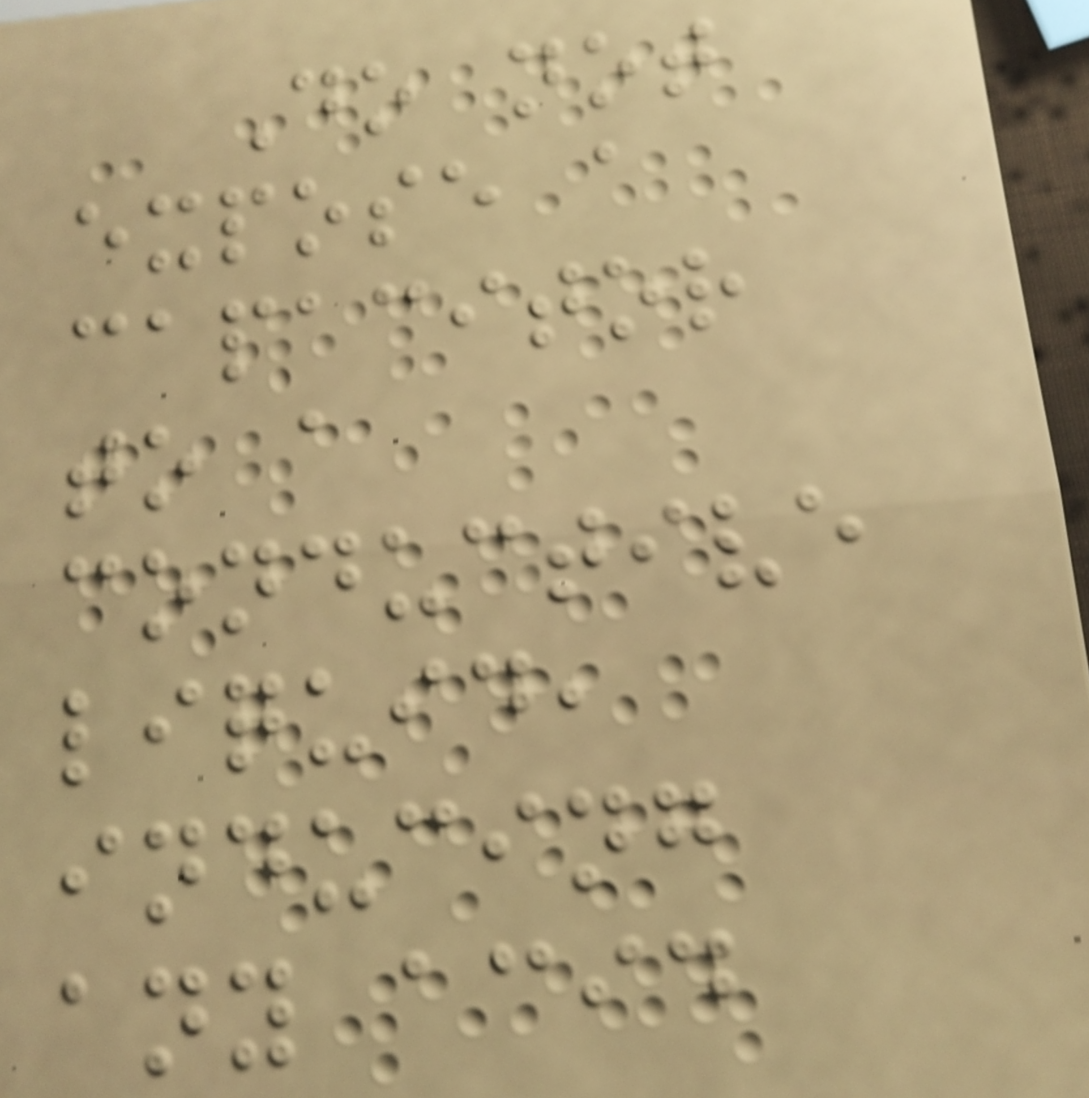Do not
expose a
capacitor
to a
conductive
liquid,
inducing
any acid
